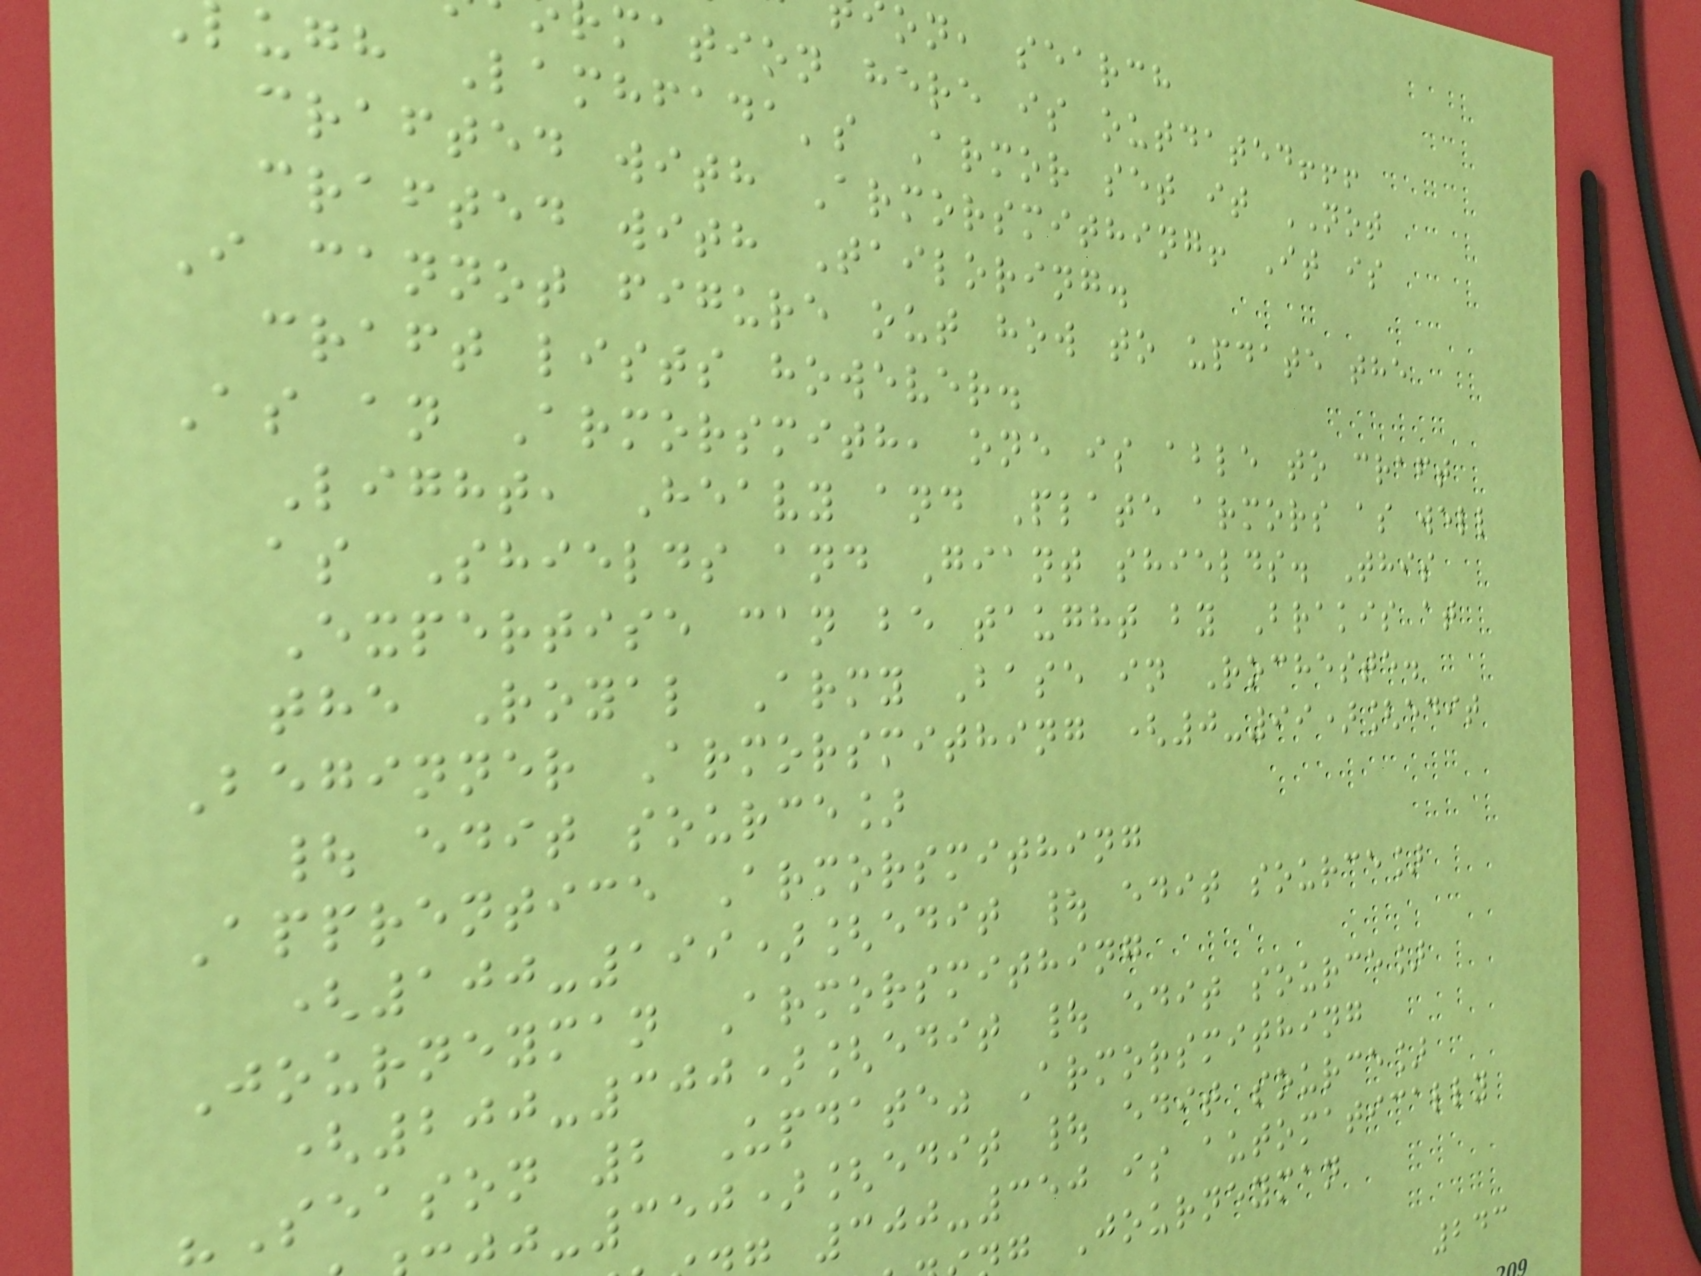on, search
mation here is outdated!!!
ugh Lamhfada's Armor set it NOT
crafted with Armorsmithing! It is
crafted with Tailoring.
I cannot figure out how to update the
craft lists however.
As an Armorsmith, one is able to craft
Light, Heavy and Plate armors as well
as Shields and Giant shields. This
Expertise can be taught by Brakis at
the Royal Army Base in Rocheste.
Beginner Armorsmithing (0-99)[edit
| edit source]
Apprentice Armorsmithing
(100-199)[edit | edit source]
Journeyman Armorsmithing
(200-300)[edit | edit source]
"Season 2 Update" Armorsmithing
-350)[edit | edit source]
300-350 is automatically
g Journeyman
243
